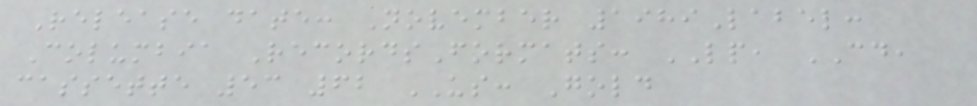Release date: November 1989Label:
Columbia RecordsFormats: LP, CD,
cassette 53 62 US: Gold
